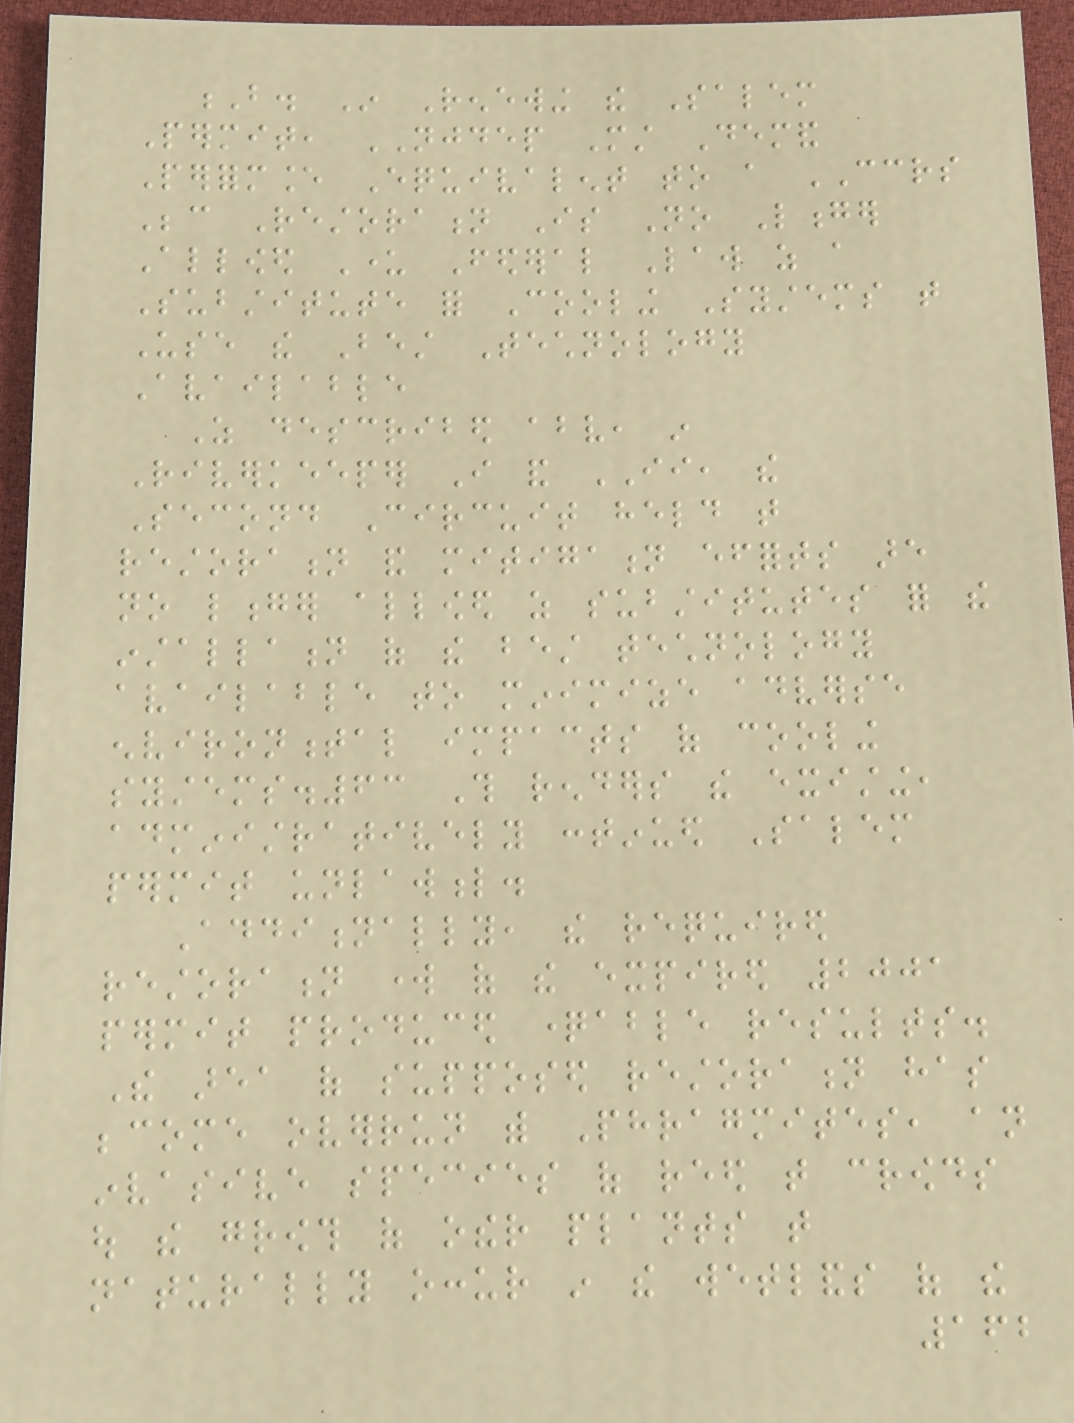B. In Renewing the Salem
Permit, NJDEP Must Demand
Performance Equivalent to a CCRS
Because Restoration Is No Longer
Allowed Under Federal Law as a
Substitute for Cooling Systems that
Use the Best Technology
Available
As described above, in
Riverkeeper I and II, the
Second Circuit held that
restoration and mitigation efforts are
no longer allowed as substitutes for the
installation of the best technology
available to minimize adverse
environmental impacts of cooling
systems.63 This renders the existing,
administratively continued Salem
permit unlawful.
Additionally, the required
restoration work of the expired 2001
permit produced questionable results.
The area of supposed restoration has
become overrun with Phragmites, an
invasive species of reed that crowds
out the growth of other plants that
naturally occur in the wetlands of the
162
